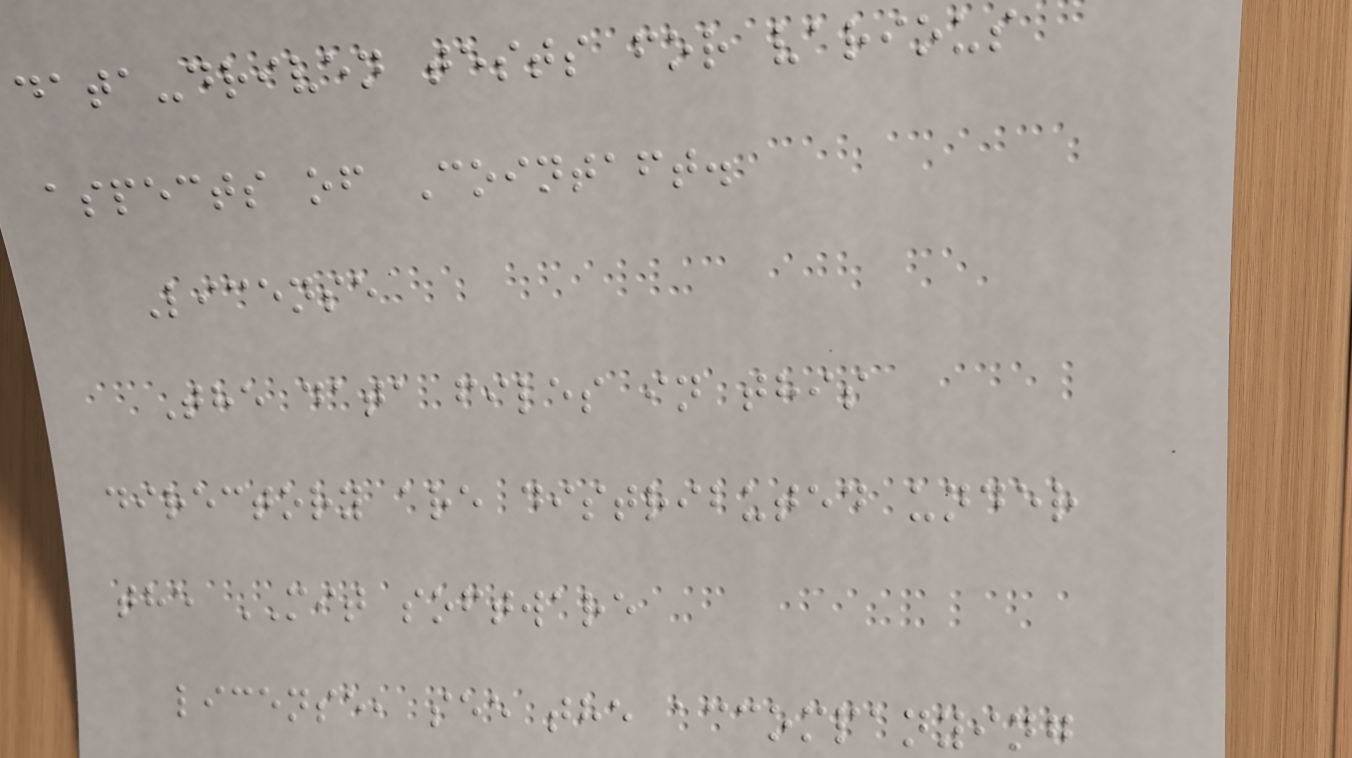data-driven tests for various
aspects of Cointaft.
License
The data files in this
directory are distributed under
the MIT software
license, see the accompanying
